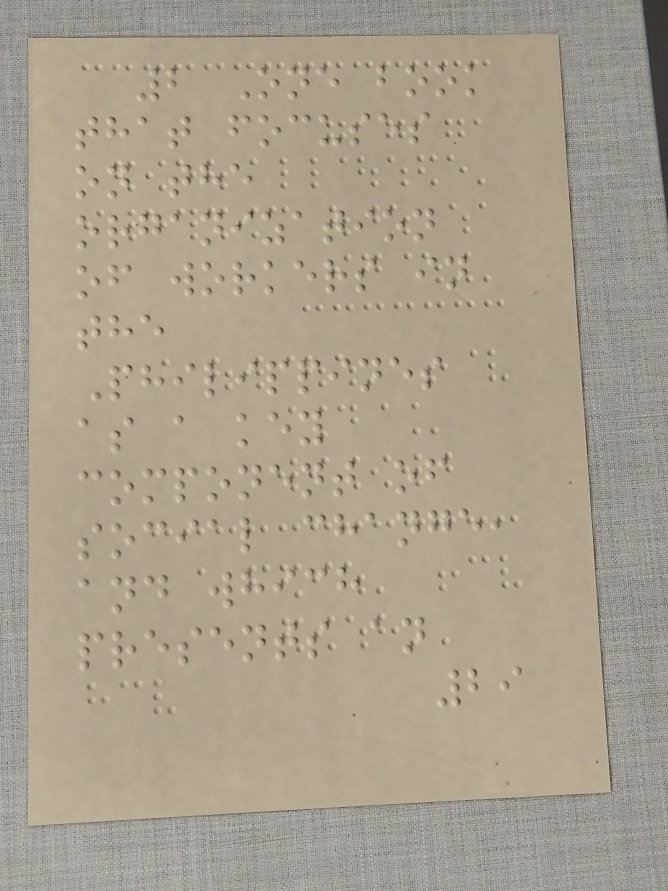2 One book
that focuses
on the
organization
of workers in
the
Philippines
as a key
component of
social change,
and which
presents an
29
